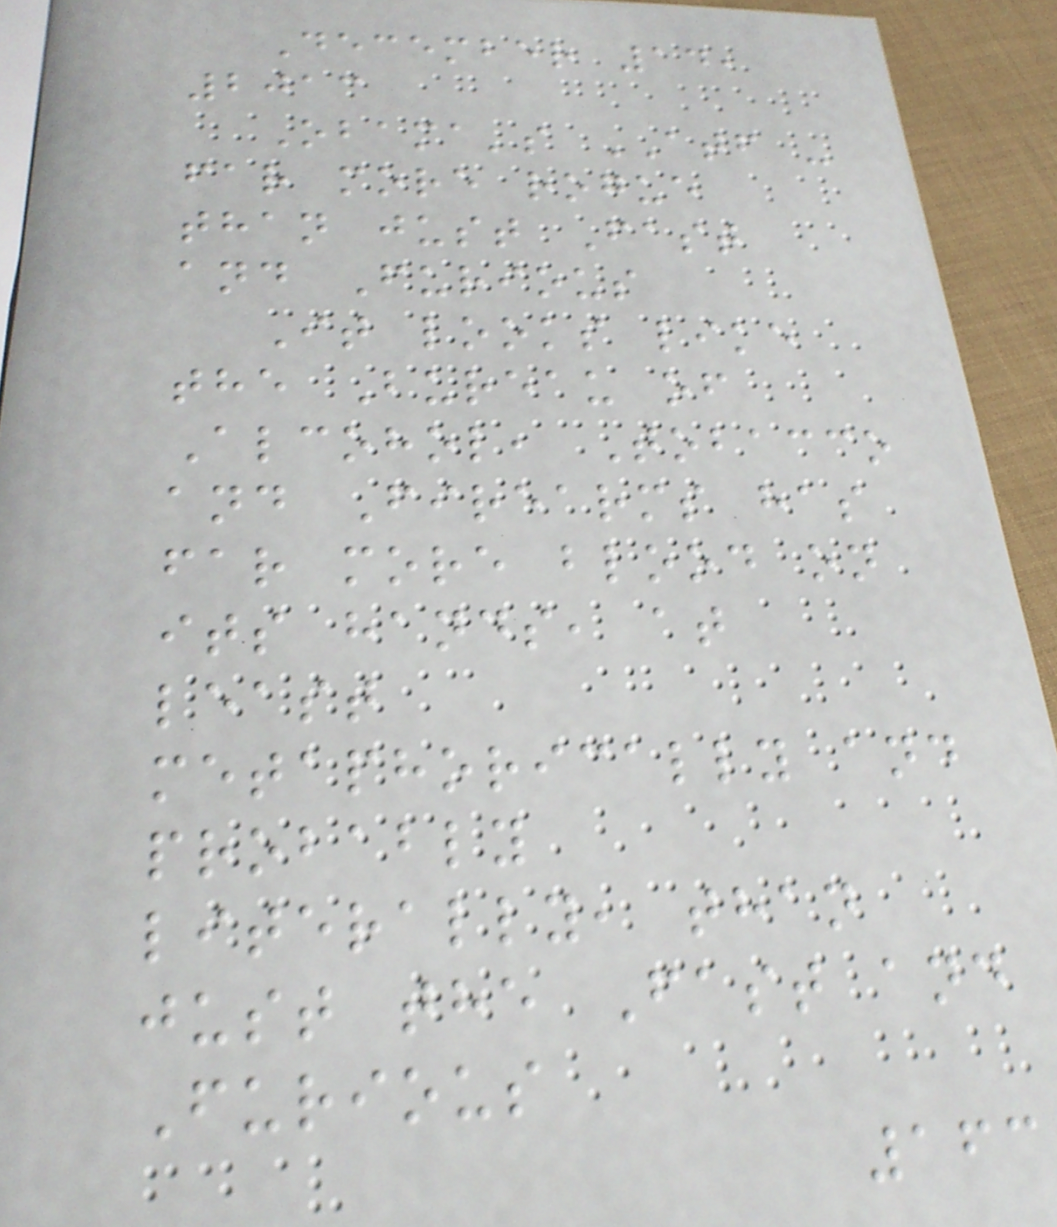December 14,
2013
Obama's ATF -
far more rogue
than just Fast
and Furious
It looks like
the Bureau of
Alcohol, Tobacco
and Firearms has
far more blood on
its hands, at
least
metaphorically and
probably
literally, than
just the Fast and
Furious
163
